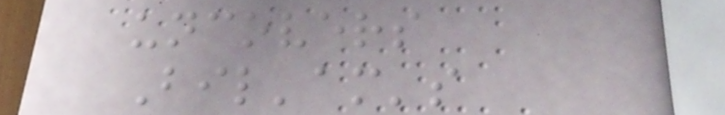uncovers
Bil'am's
